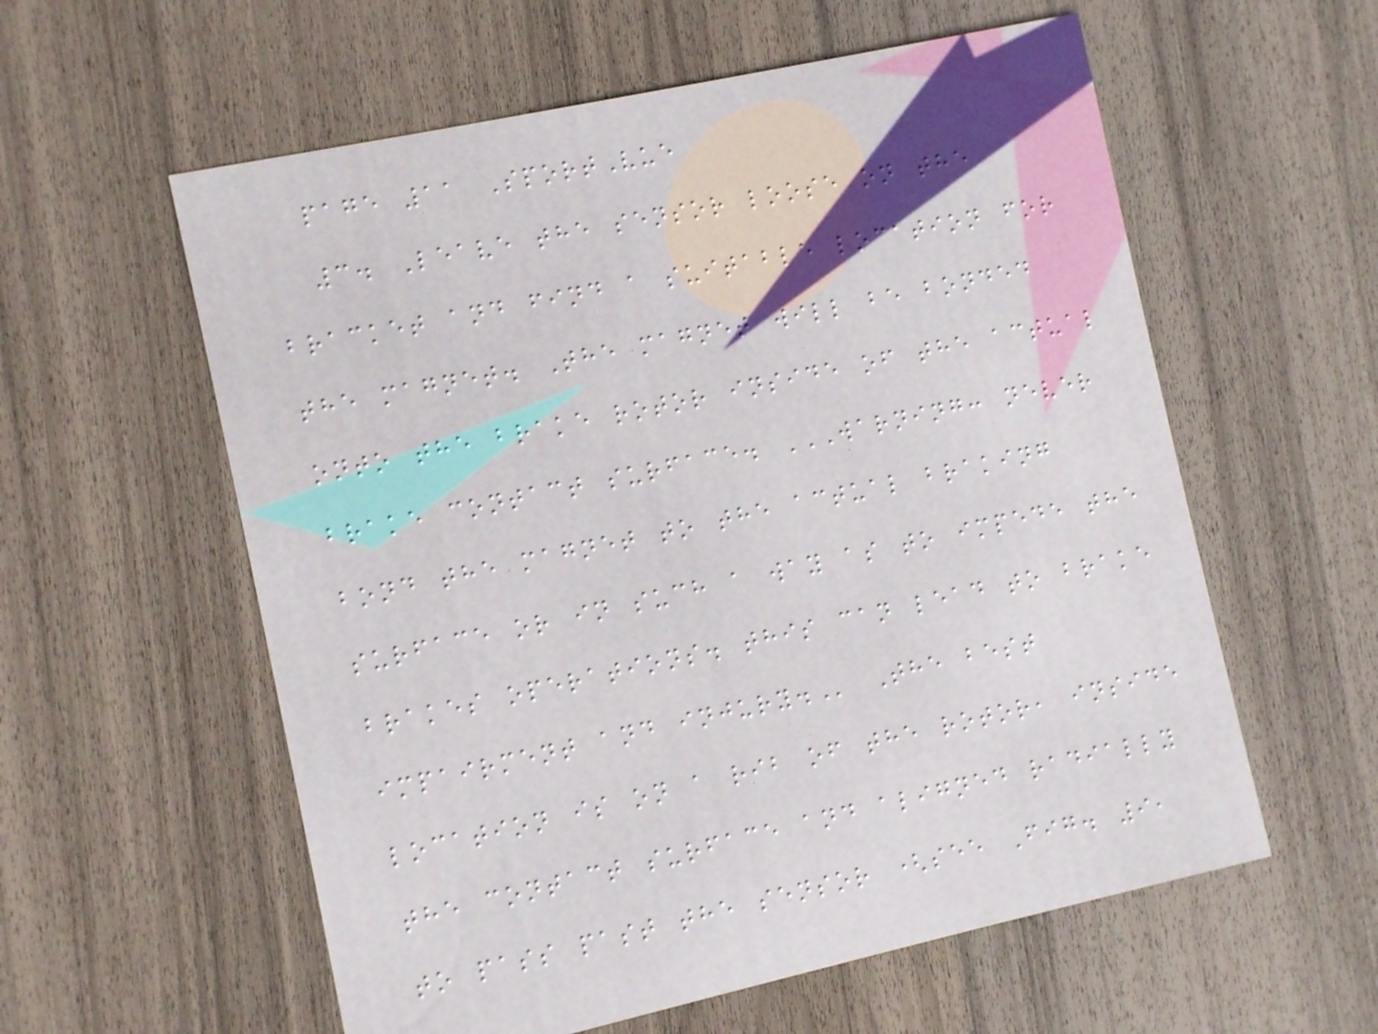page 11 SportVue
3. Leave the sensor loose on the
bracket and find a suitable location for
the magnet. The magnet will be bonded
onto the brake rotor inside of the actual
brake contact surface. WARNING: NEVER
BOND THE MAGNET TO THE ACTUAL BRAKING
SURFACE OR IN SUCH A WAY AS TO IMPEDE THE
BRAKES OPERATIONS. THIS CAN LEAD TO BRAKE
IMPAIRMENT AND INJURY. The best
location is on a rib of the rotor, inside
the contact surface and aligned radially
to pass past the sensor (see Fig. 9,
